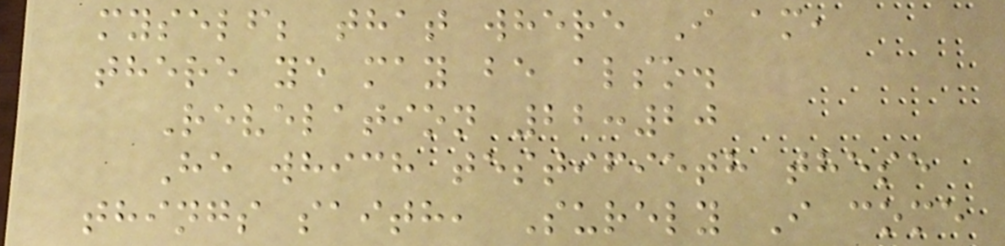myself; that where I am,
there ye may be also.
Revelation 22:20
He which testifieth these
things saith, Surely I come
